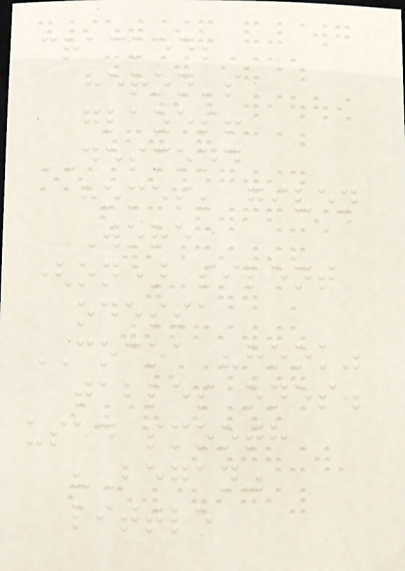cracked;
heron's
glazes!
DESMOND
homes; given
Wore
(on) silent
odessa
COCOA "hook"
tables ones.
used smooth
"Began"
little
